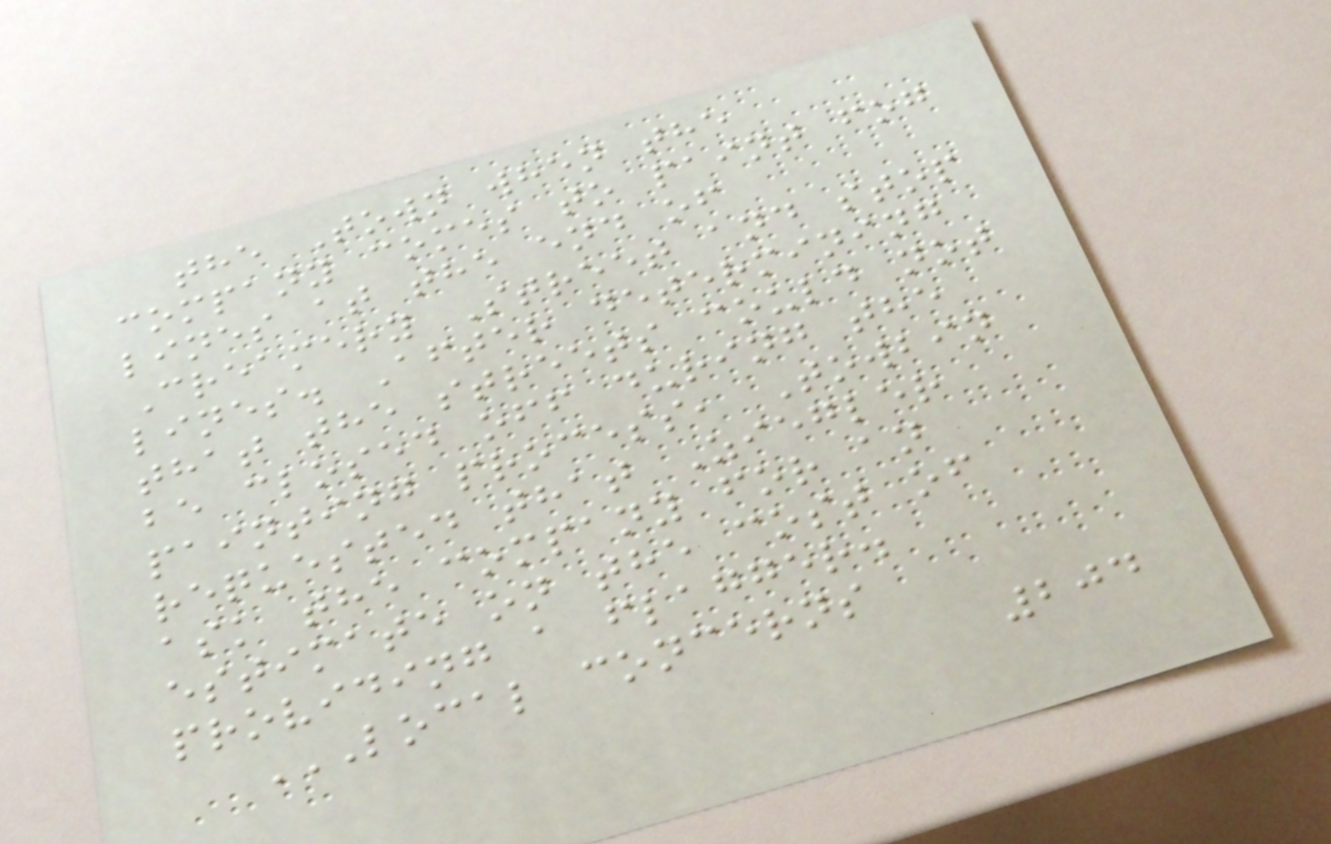the Town when the
company comes to paint fog
lines at the end of
Creamery Street and stop
lines. After determining
that the streets could not
be closed off during the
painting process, Towbin
requested that Ziegler
ask the company for an
estimate on the cost of
providing a flagger.
LOCAL CONCERNS
204
